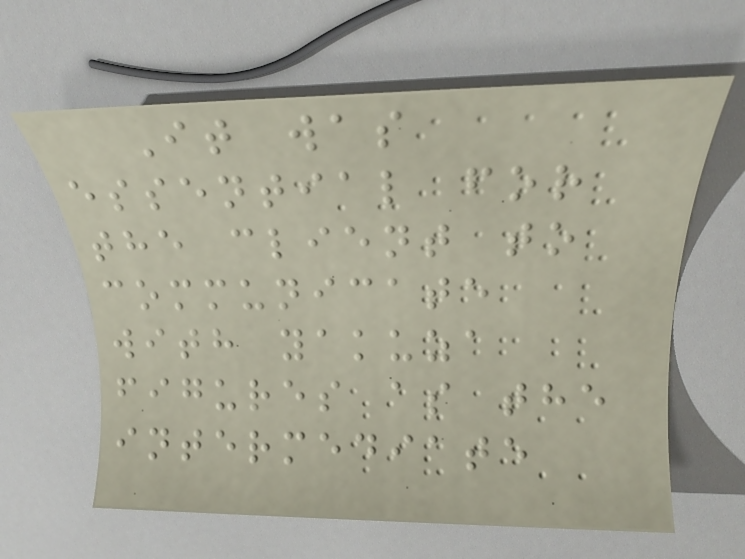It was
essential for
the client to
communicate
with yakuza
figures as the
intermediate
